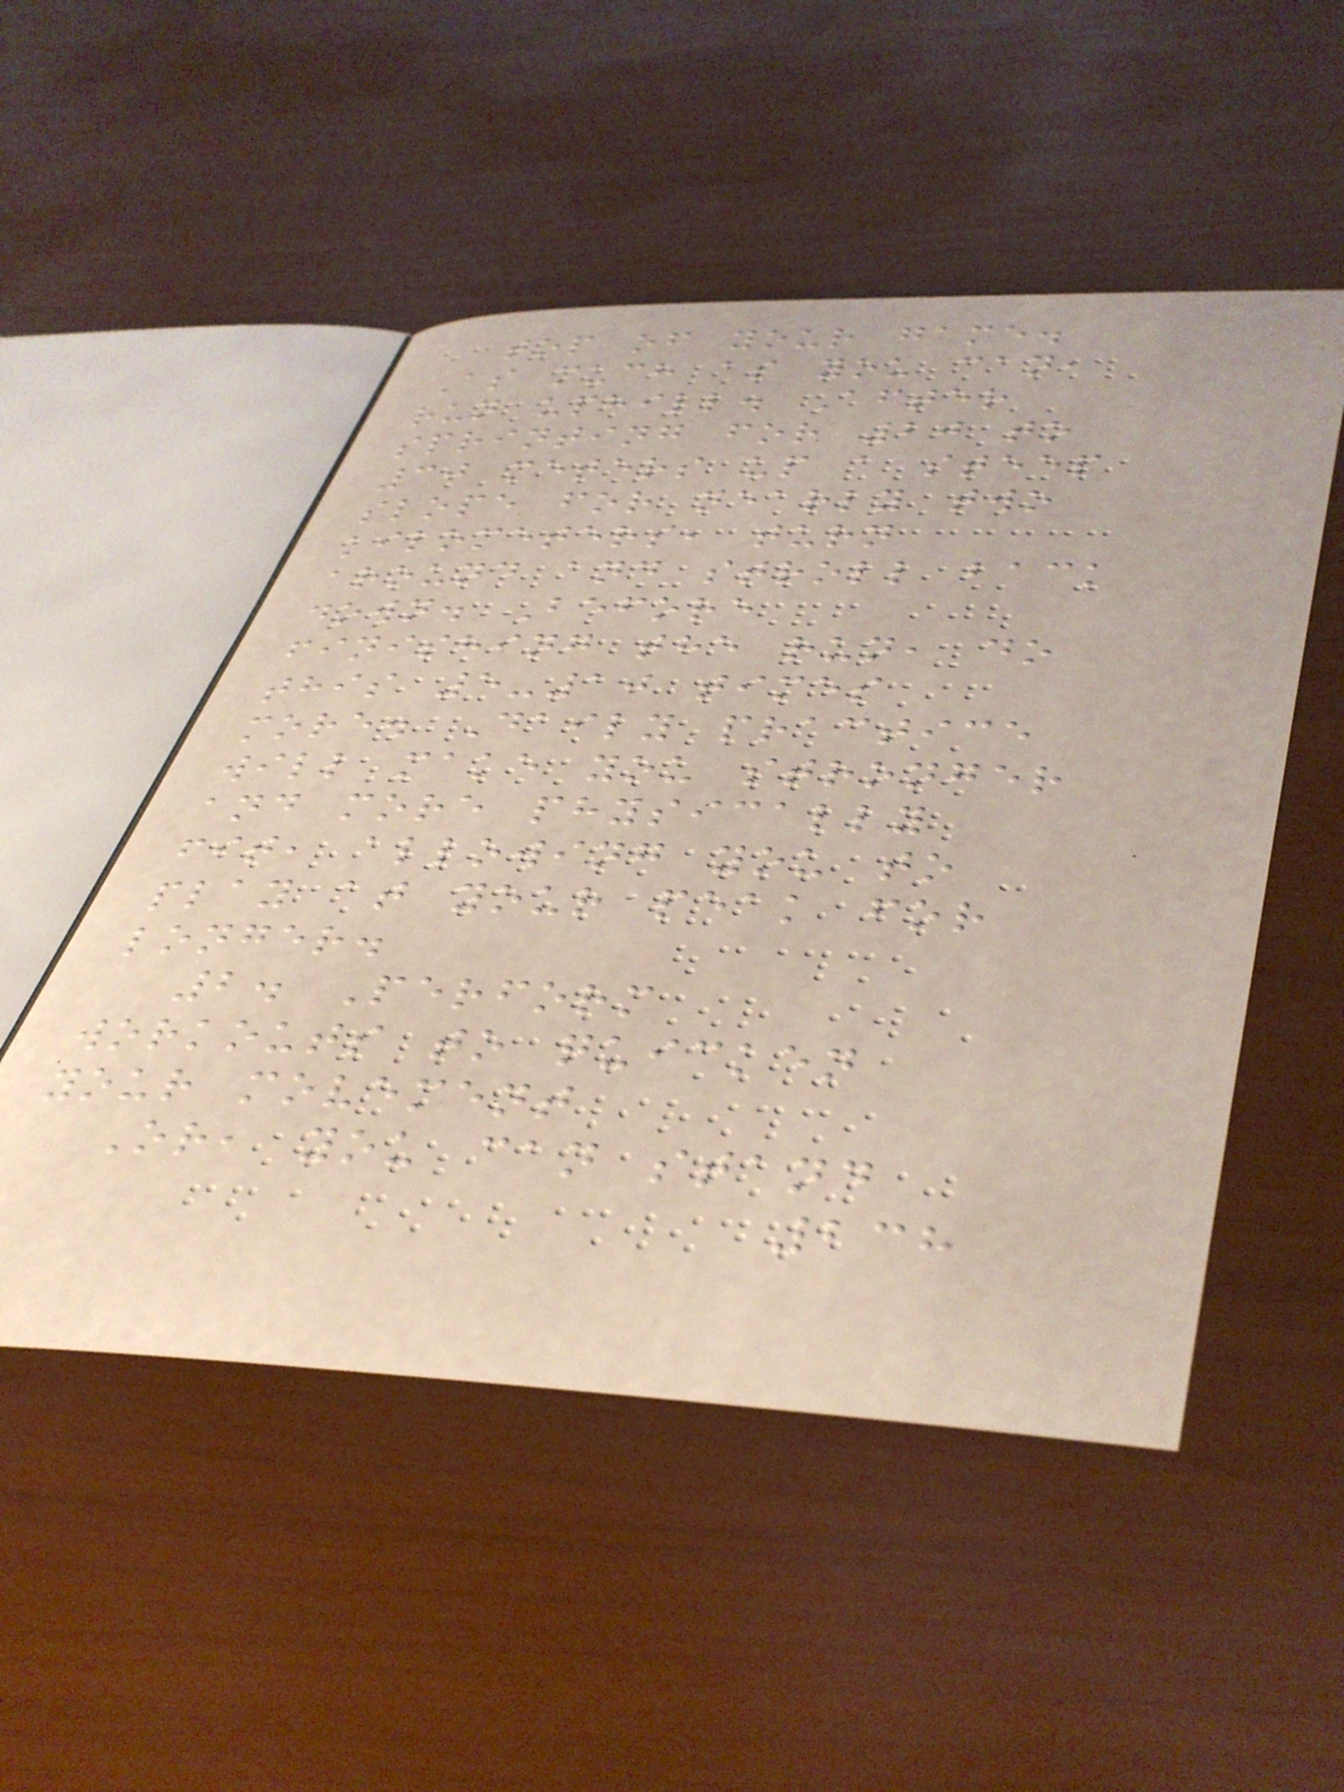top of your game.
As much as you can,
run uphill. After
sprinting for 20 to
30 meters up a steep
slope for nearly two
kilometers, turn
around and stroll back
down. Before
finishing the run, do
this 5-10 times
more. Daily practice
will make you stronger
and more physically
fit, allowing you to
play at your peak for
longer.
2. Perform
workouts to quicken
your movement
Or, you can stand
238
